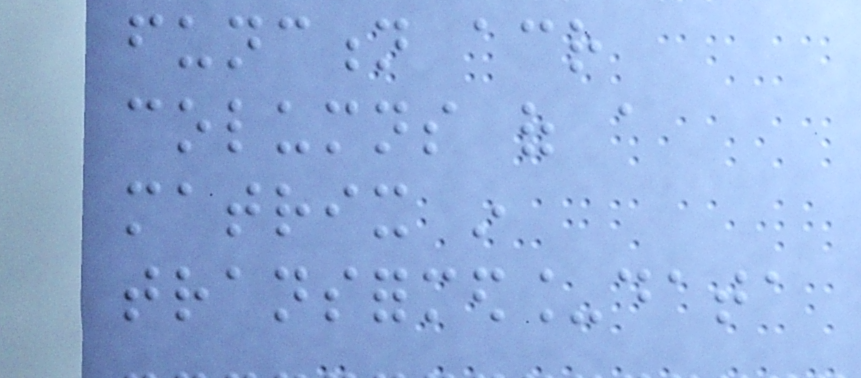function across
columns of a
matrix in
transformed_data
